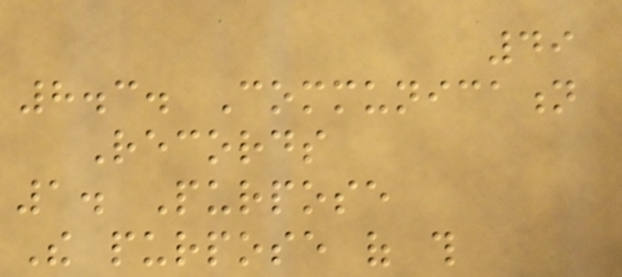49
8.3. Communication
Records
1. Purpose
The purpose of this
